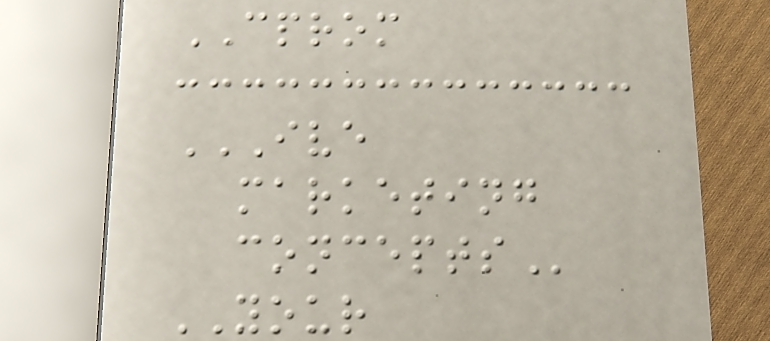CPROM
IVE
MARKETING
CONCEPTS
YOUR
